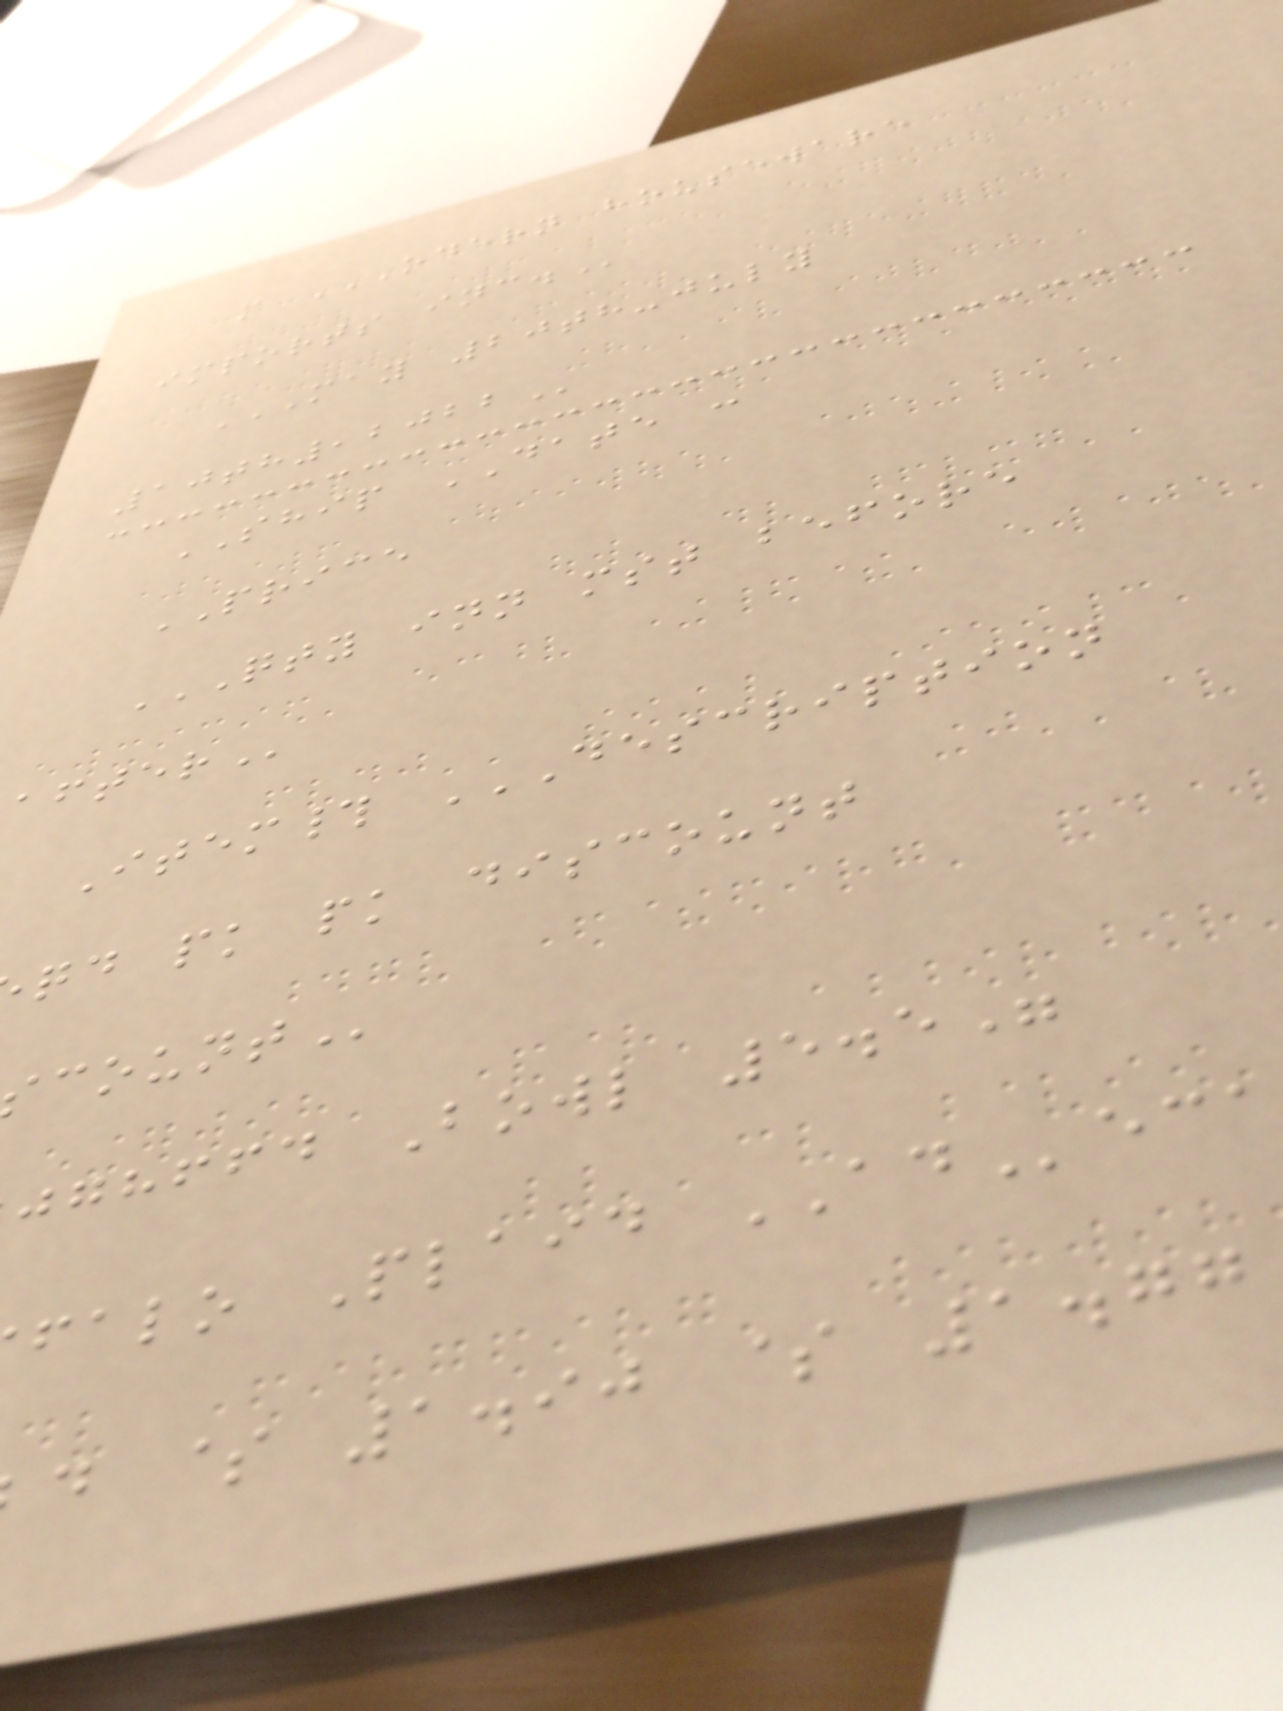m ODERN HOUSEWARE
imports
MAY 20TH-JULY
SHIP DATE :
PRICE
QTY INN MST BEFORE
Item# DESCRIPTION
qd pk pk discount
jghffd Bowl 5.5"
falo Plaid ADeca
d $ 1.90 $ 1.77
